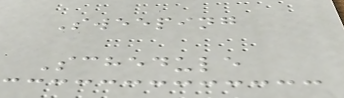Sweeping
Schedule
